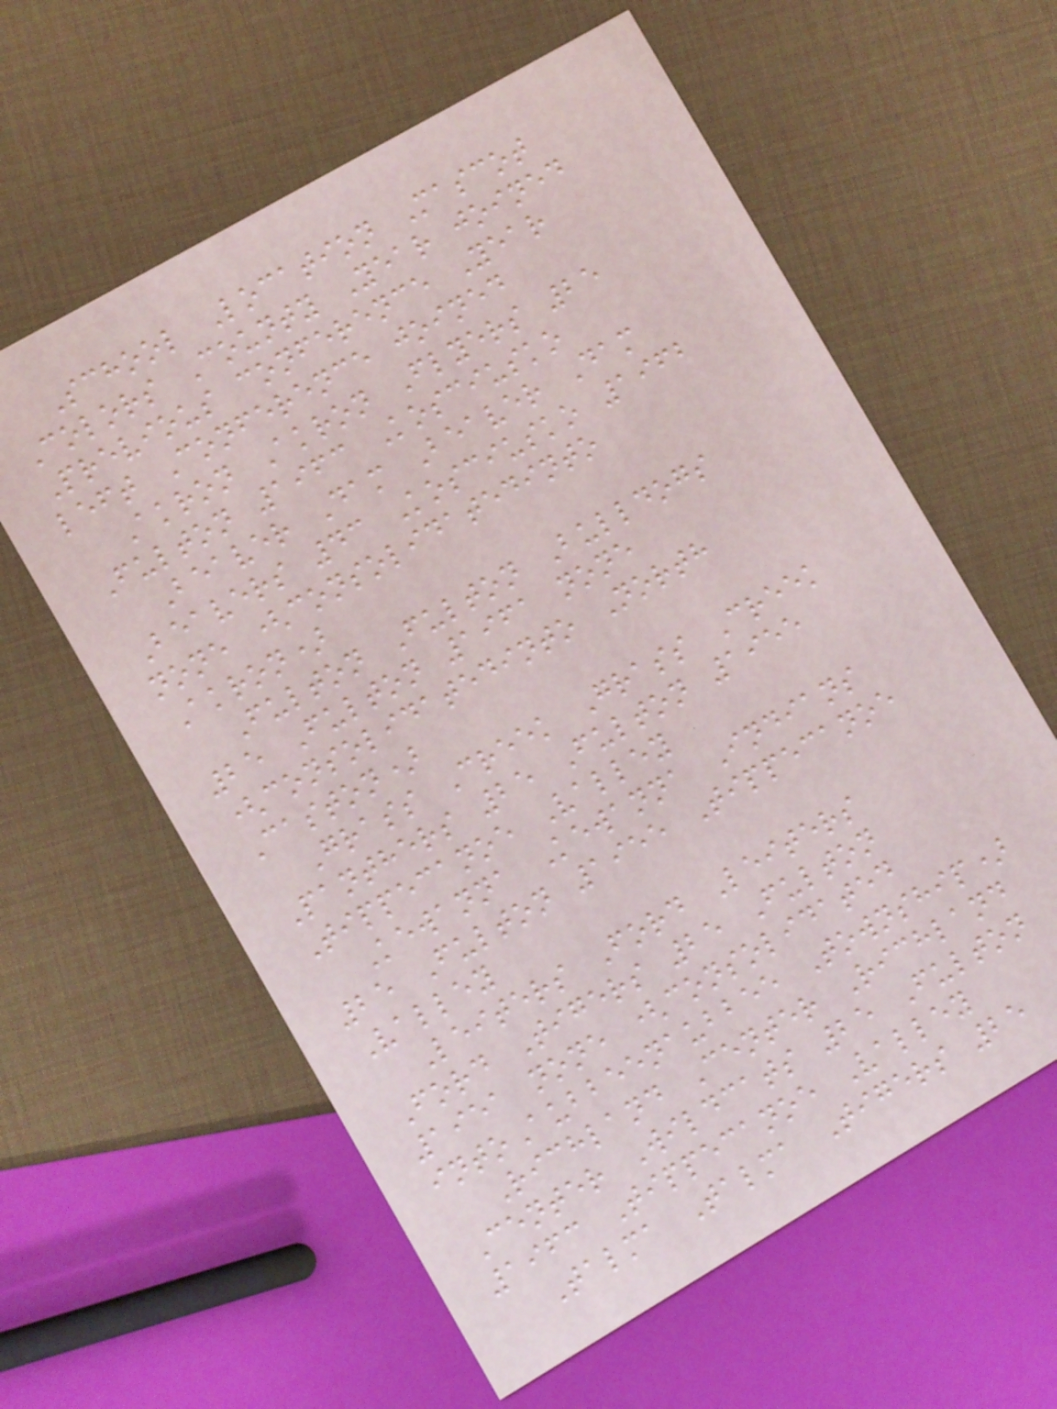School Location Mascot
Colors County Year joined
Previous conference Year
left Conference joined
Akron Akron Flyers 25
Fulton 1963 Kosciusko
Beaver Dam Beaver Dam
Beavers 43 Kosciusko 1962
none (consolidatedinto
Akron)
Fulton Fulton Bulldogs
25 Fulton 1961 none
(consolidatedinto North
Caston)
Grass Creek Grass Creek
Panthers 25 Fulton 1955
Tippecanoe Valley
Kewanna Kewanna Indians
25 Fulton 1955 Tippecanoe
Valley
Leiters Ford Leiters
Ford Tigers 25 Fulton
1951 none (consolidated
intoAubbeenaubbee Township)
Richland Center Richland
Center Wildcats 25 Fulton
1963 Tippecanoe Valley
Talma Talma Tigers 25
